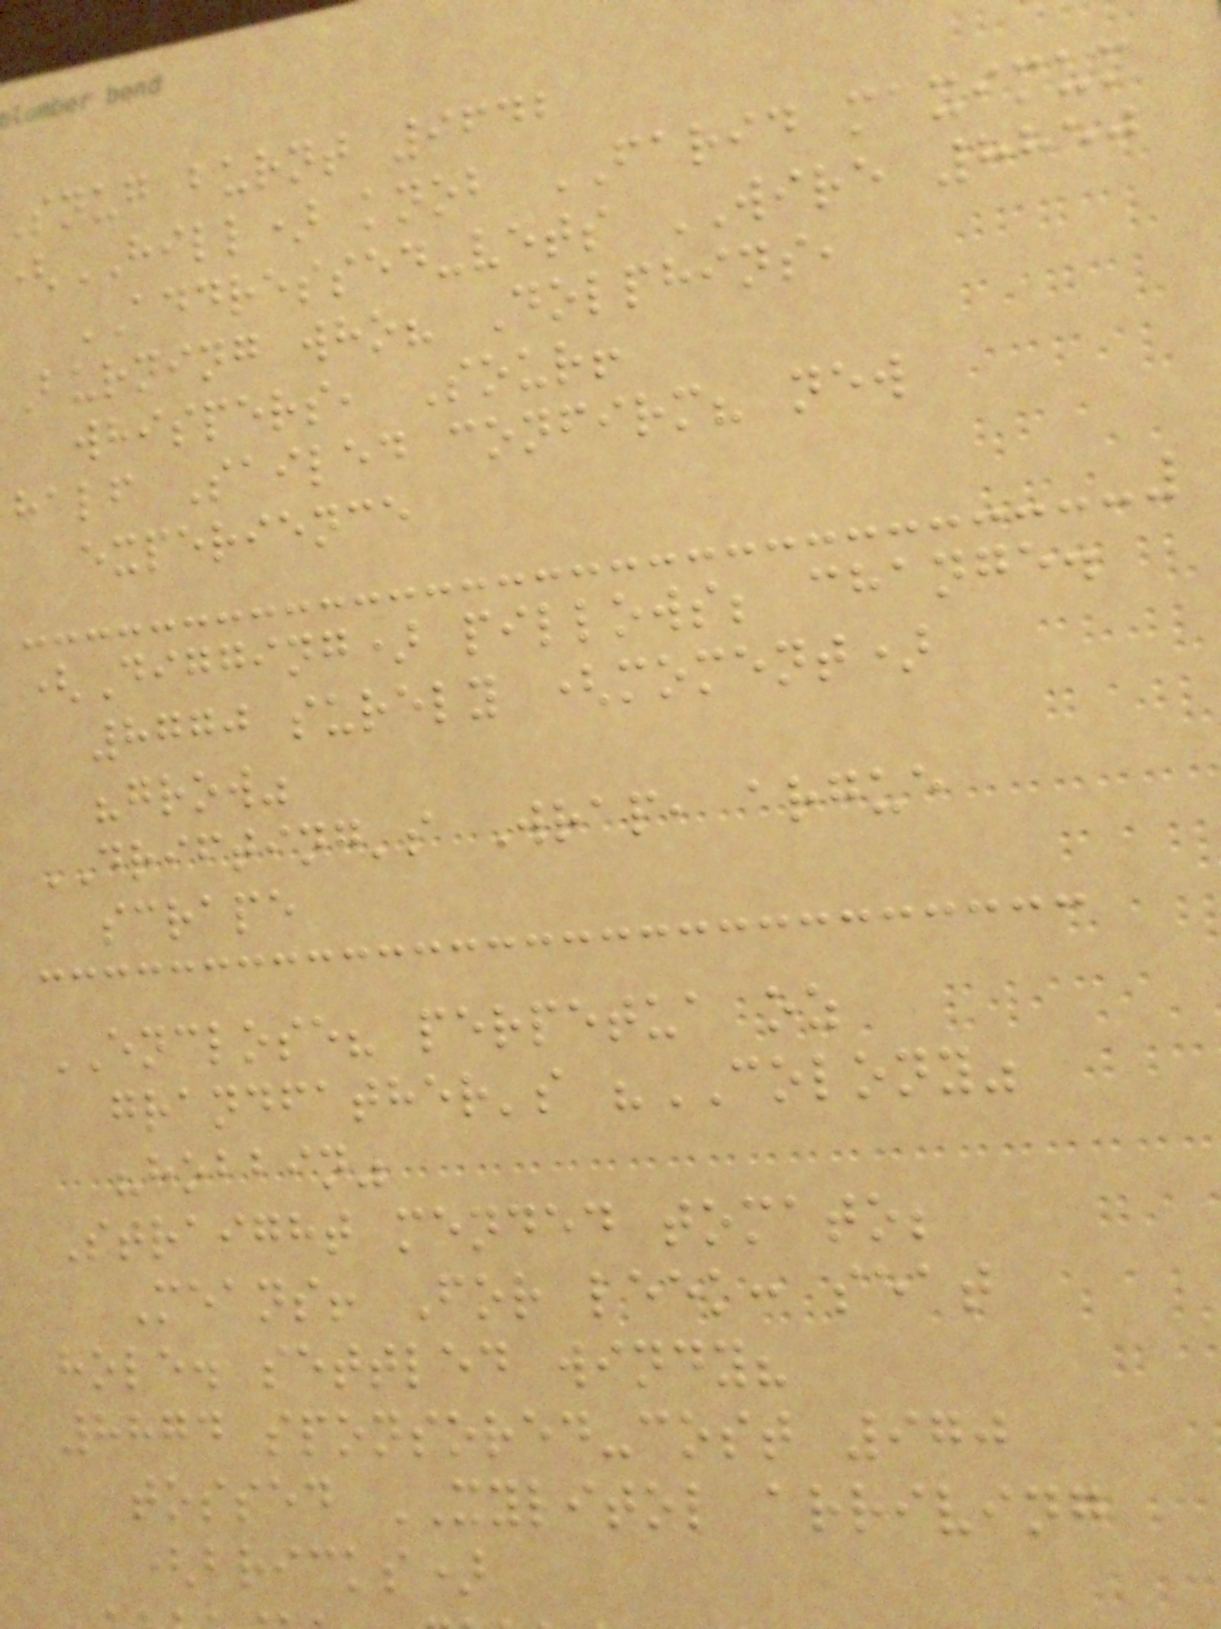snug burnt 9642
(HILL) knob FARID maximum
ADDRESSED-vets WIRE 8850
Burning who? Dolphins,
whispers, Sour!
half Sailed confirm? new
experience
(Digging) pillows; change.
8770 surely (moment)
"grow"
DRIFTING's Wrap, argue
scrape
ENCLOSE? perpetua oz
grandfather's "COLONY"
"hobbin"
Straight mended tomato;
Means! For leek: seat
hole. settled windy?
8874 sponsored-cost 970
tossed XYLITOL arriving
(bricks)
